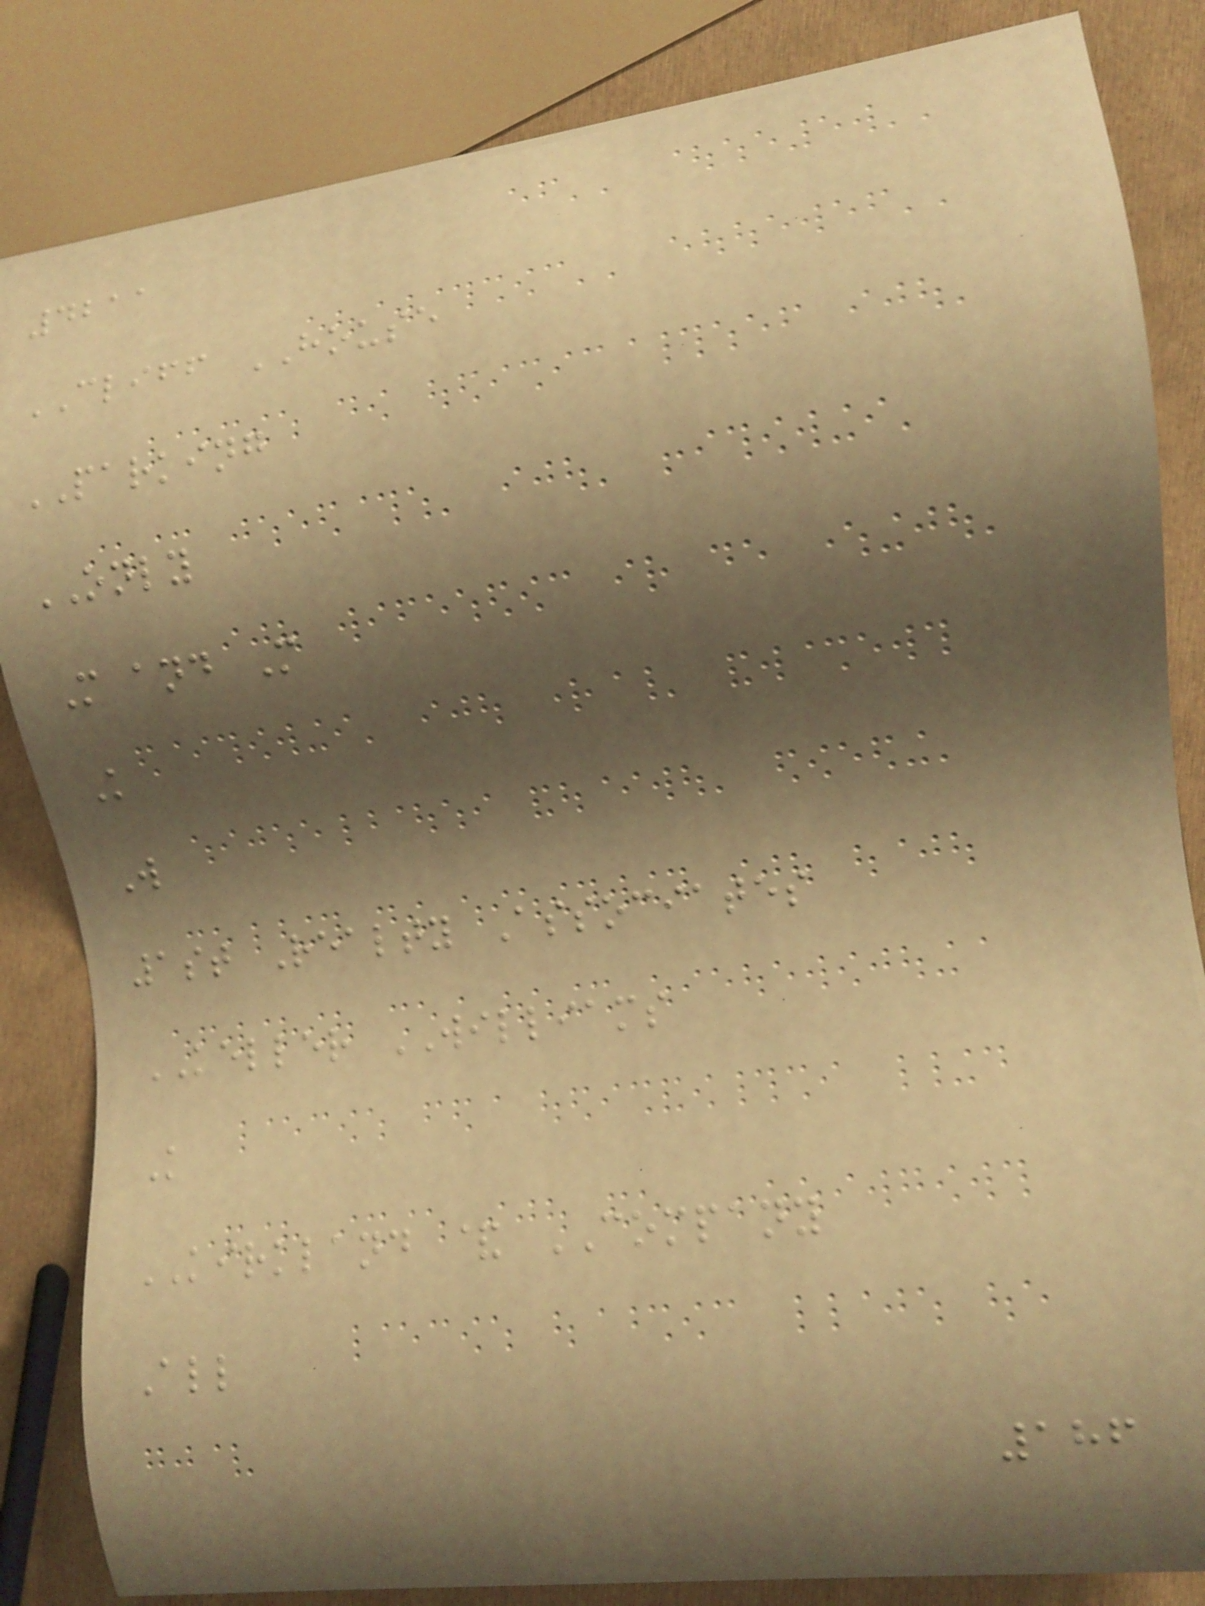4211
CLIFF HOUSE
PARKING
ONLY
M and M
K
W
1st Realty Associates
KELLER WILLIAMS
K
KIRKLAND & COMPANY
All
186
